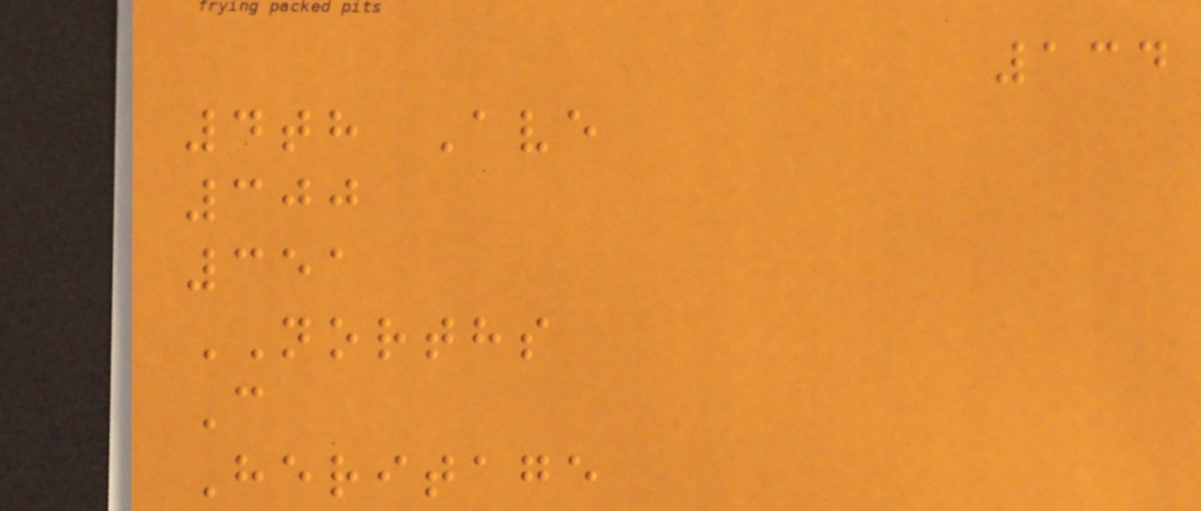134
4th Ave
300
351
NORTHS
C
Heritage
